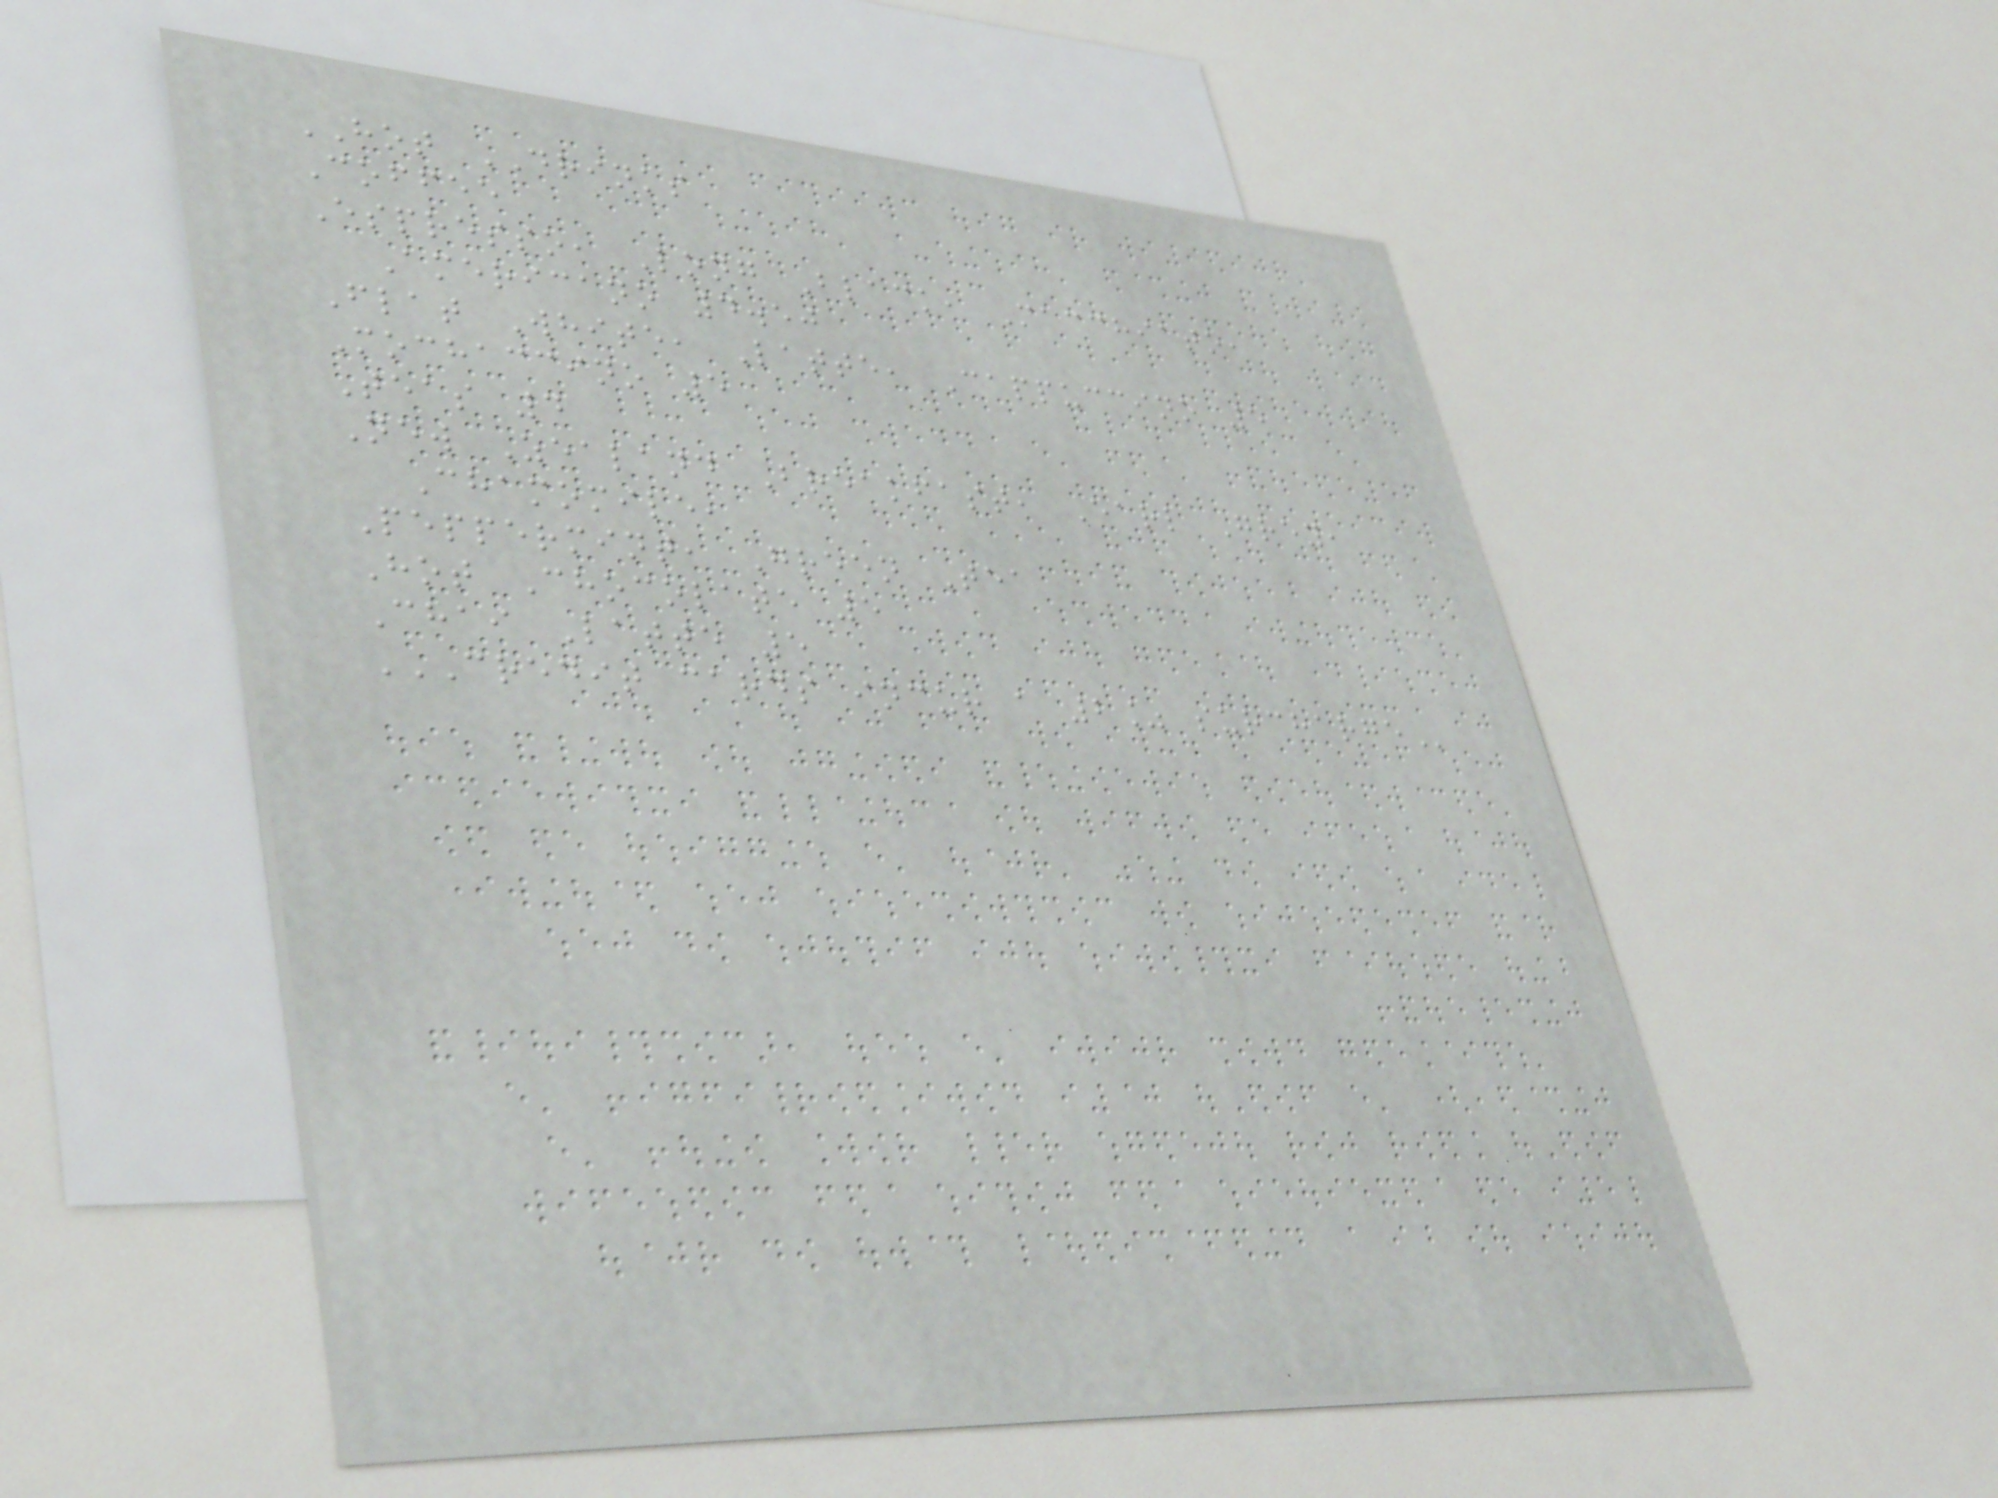HOT DRINKS
Coffee
Espresso, Long Black, Macchiato,
Americano 4.50
Flat White, Latte, Cappuccino 5
Mochaccino 5
Teas 4
New Zealand Breakfast, Earl Grey,
Chamomile,
Peppermint, Green Tea
Hot Chocolate 5
Chai Latte 5
CREDIT CARDS INCUR A 2% SURCHARGE
